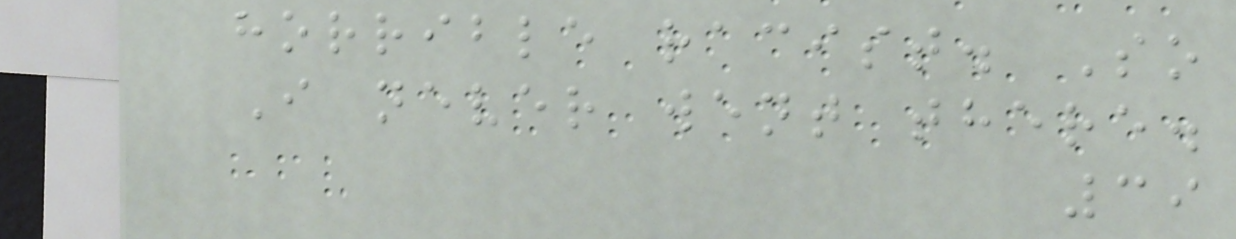horrible racist. So
I never went there.
39
